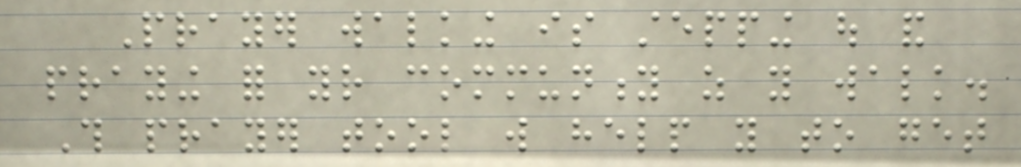Prayer walking is stepping out and
praying for your community as you walk.
This prayer tool will help you to get
